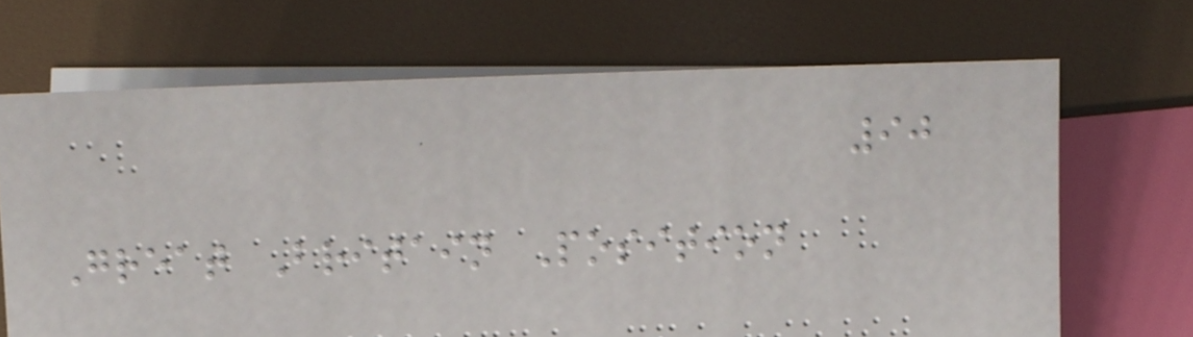90
Great Britain Position
